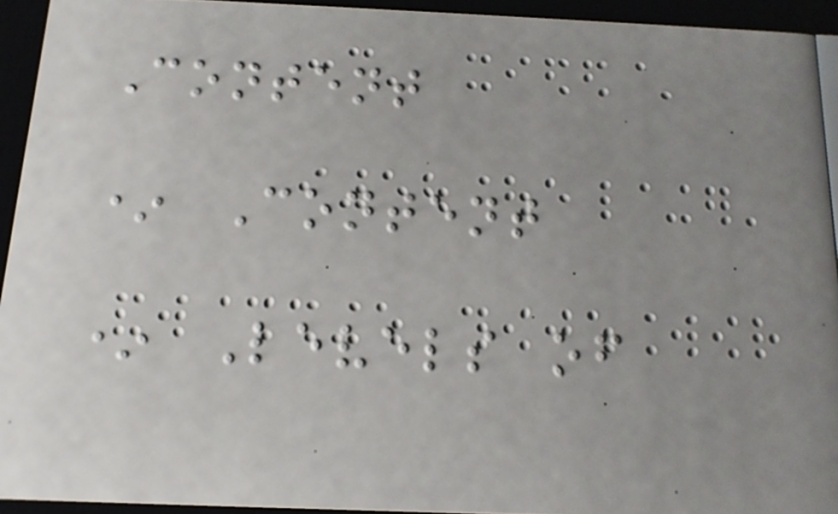Content
* Content
* Levels of
